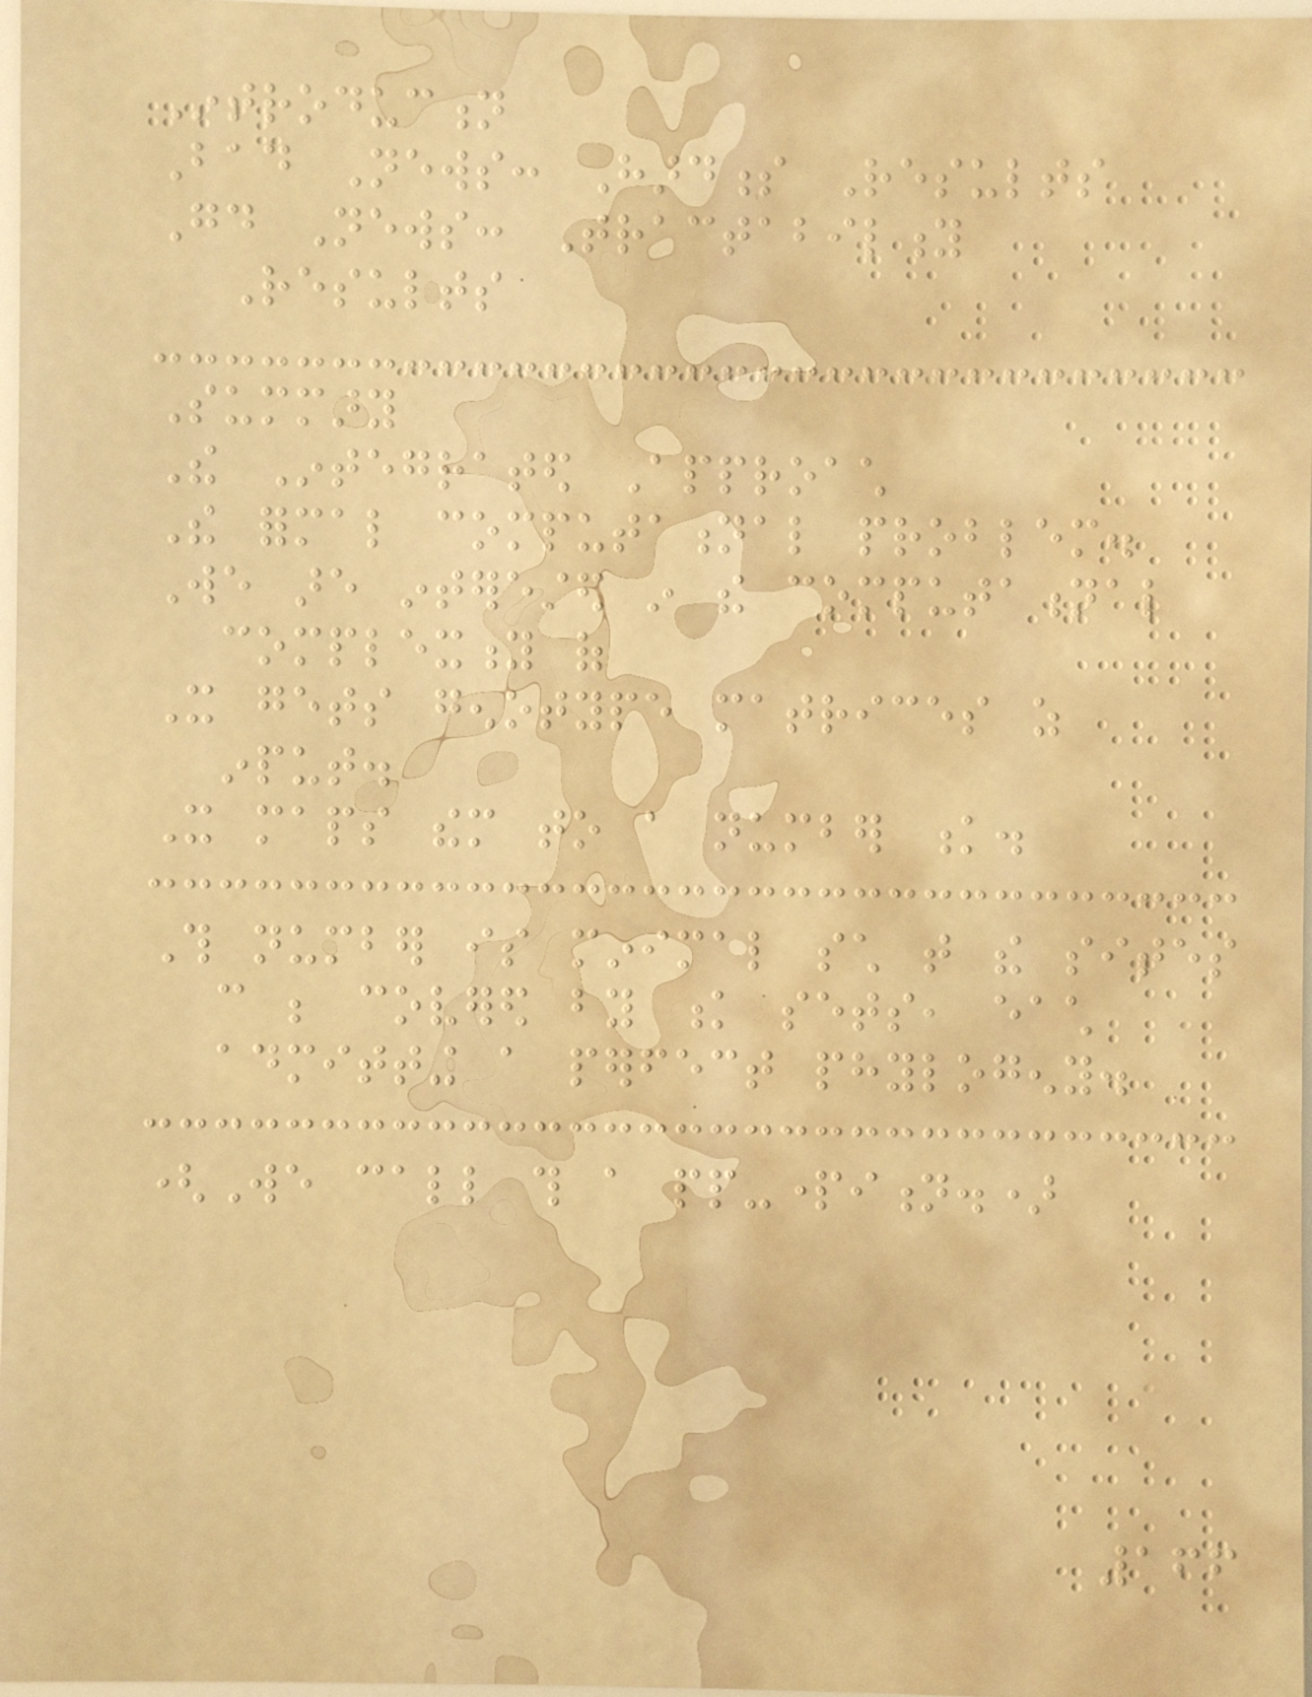Introduction
Bad News: Hardness Results
Good News: Tractability
Results
Summary
The Integrated Approach
The formal computational problem.
We are interested in the computational
complexity of
It gets genotype matrices as
input.
It maps them to a number k.
This number is minimal such that the sites
can be covered by k sets, each
admitting a perfect phylogeny.
(We call this a pp-partition.)
166
